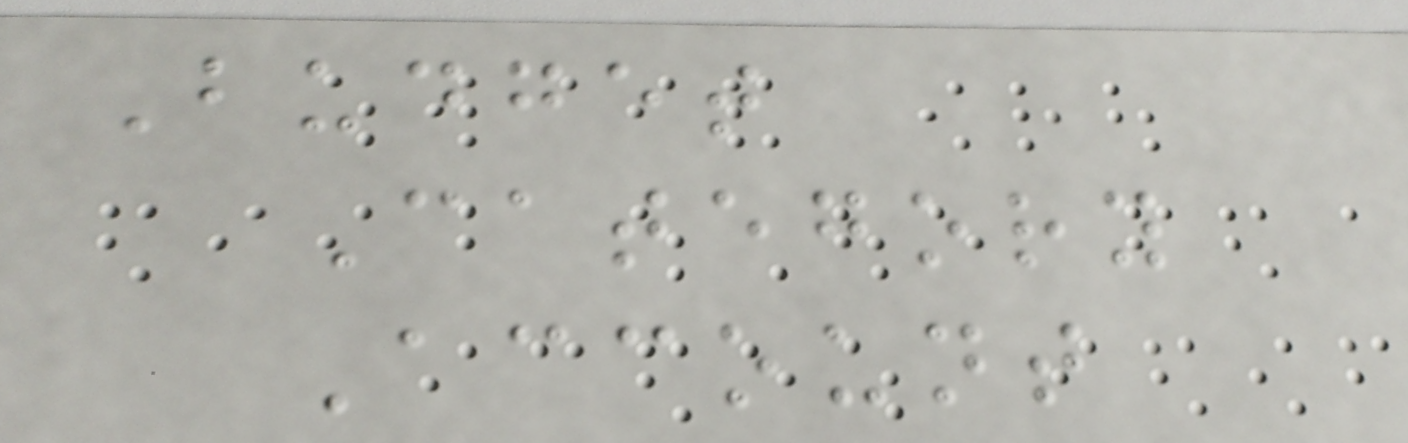Budget
Category
Account
